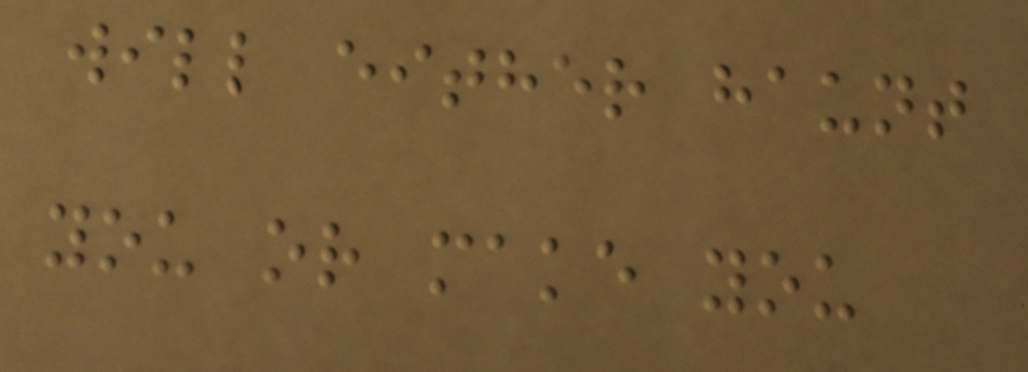will either haunt
you or make you
